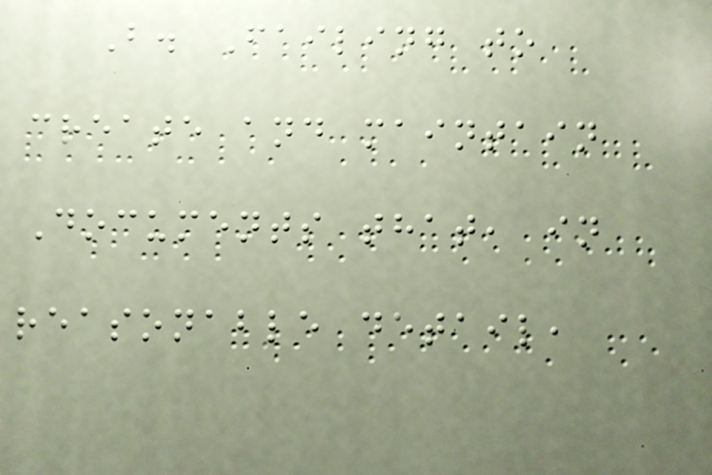B. Failing to
create and maintain
Documents that, in
reasonable detail,
